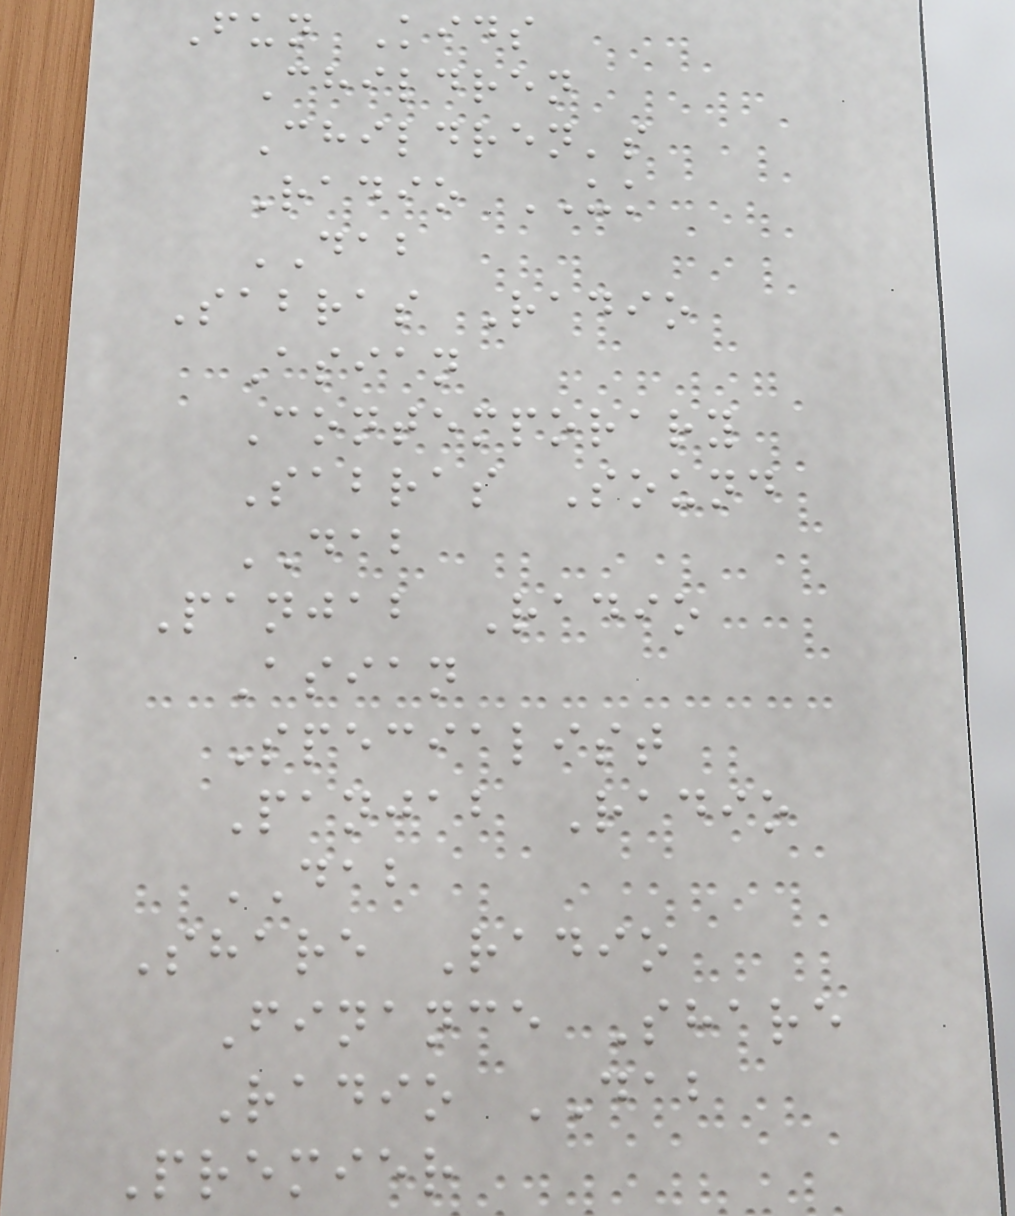Fun Kids
Children
Children's
Radio UK
DAB
Sabras Radio
Asian
Contemporary
Sabras Sound
DAB
Panjab Radio
Asian
Specialist
Panjab Radio
DAB
Share Radio
Finance Share
Radio DAB
Premier
